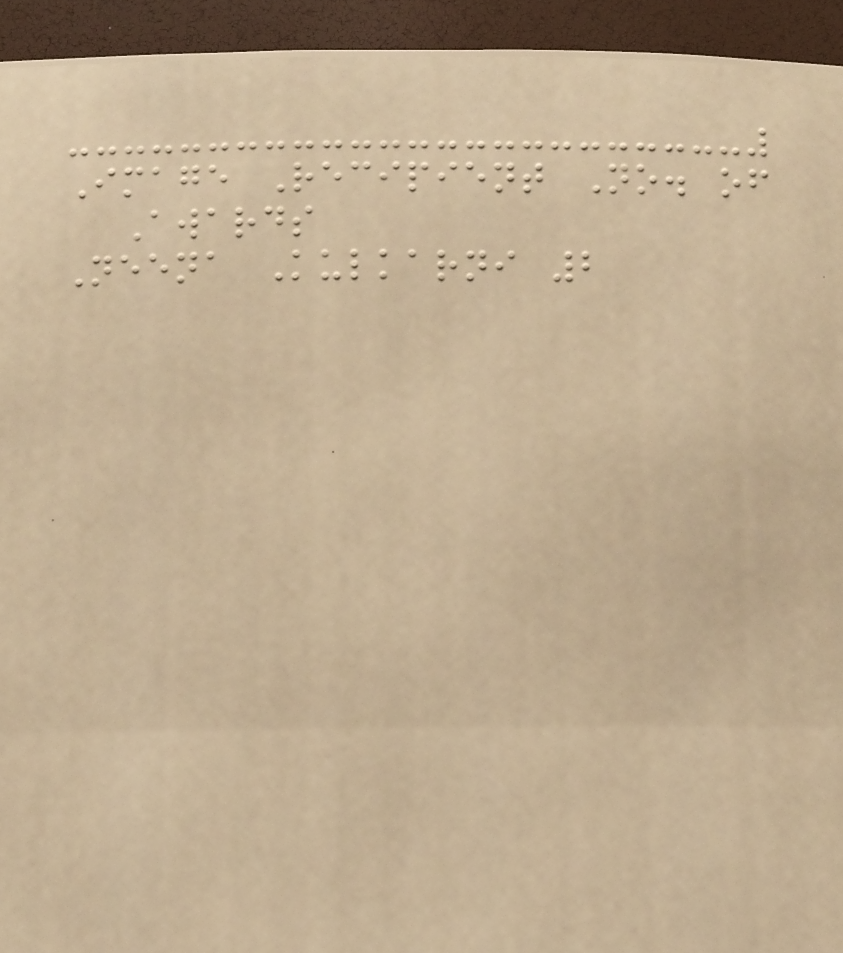Image Recipient No. of
Awards
Neena Kulkarni 2
